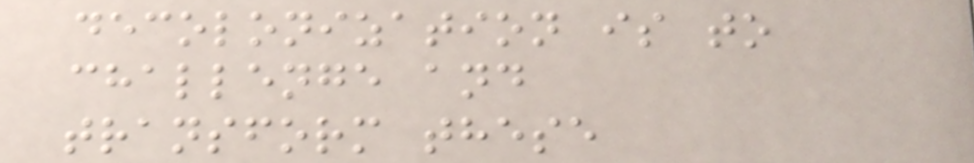decolonization is to
challenge and
transform these
